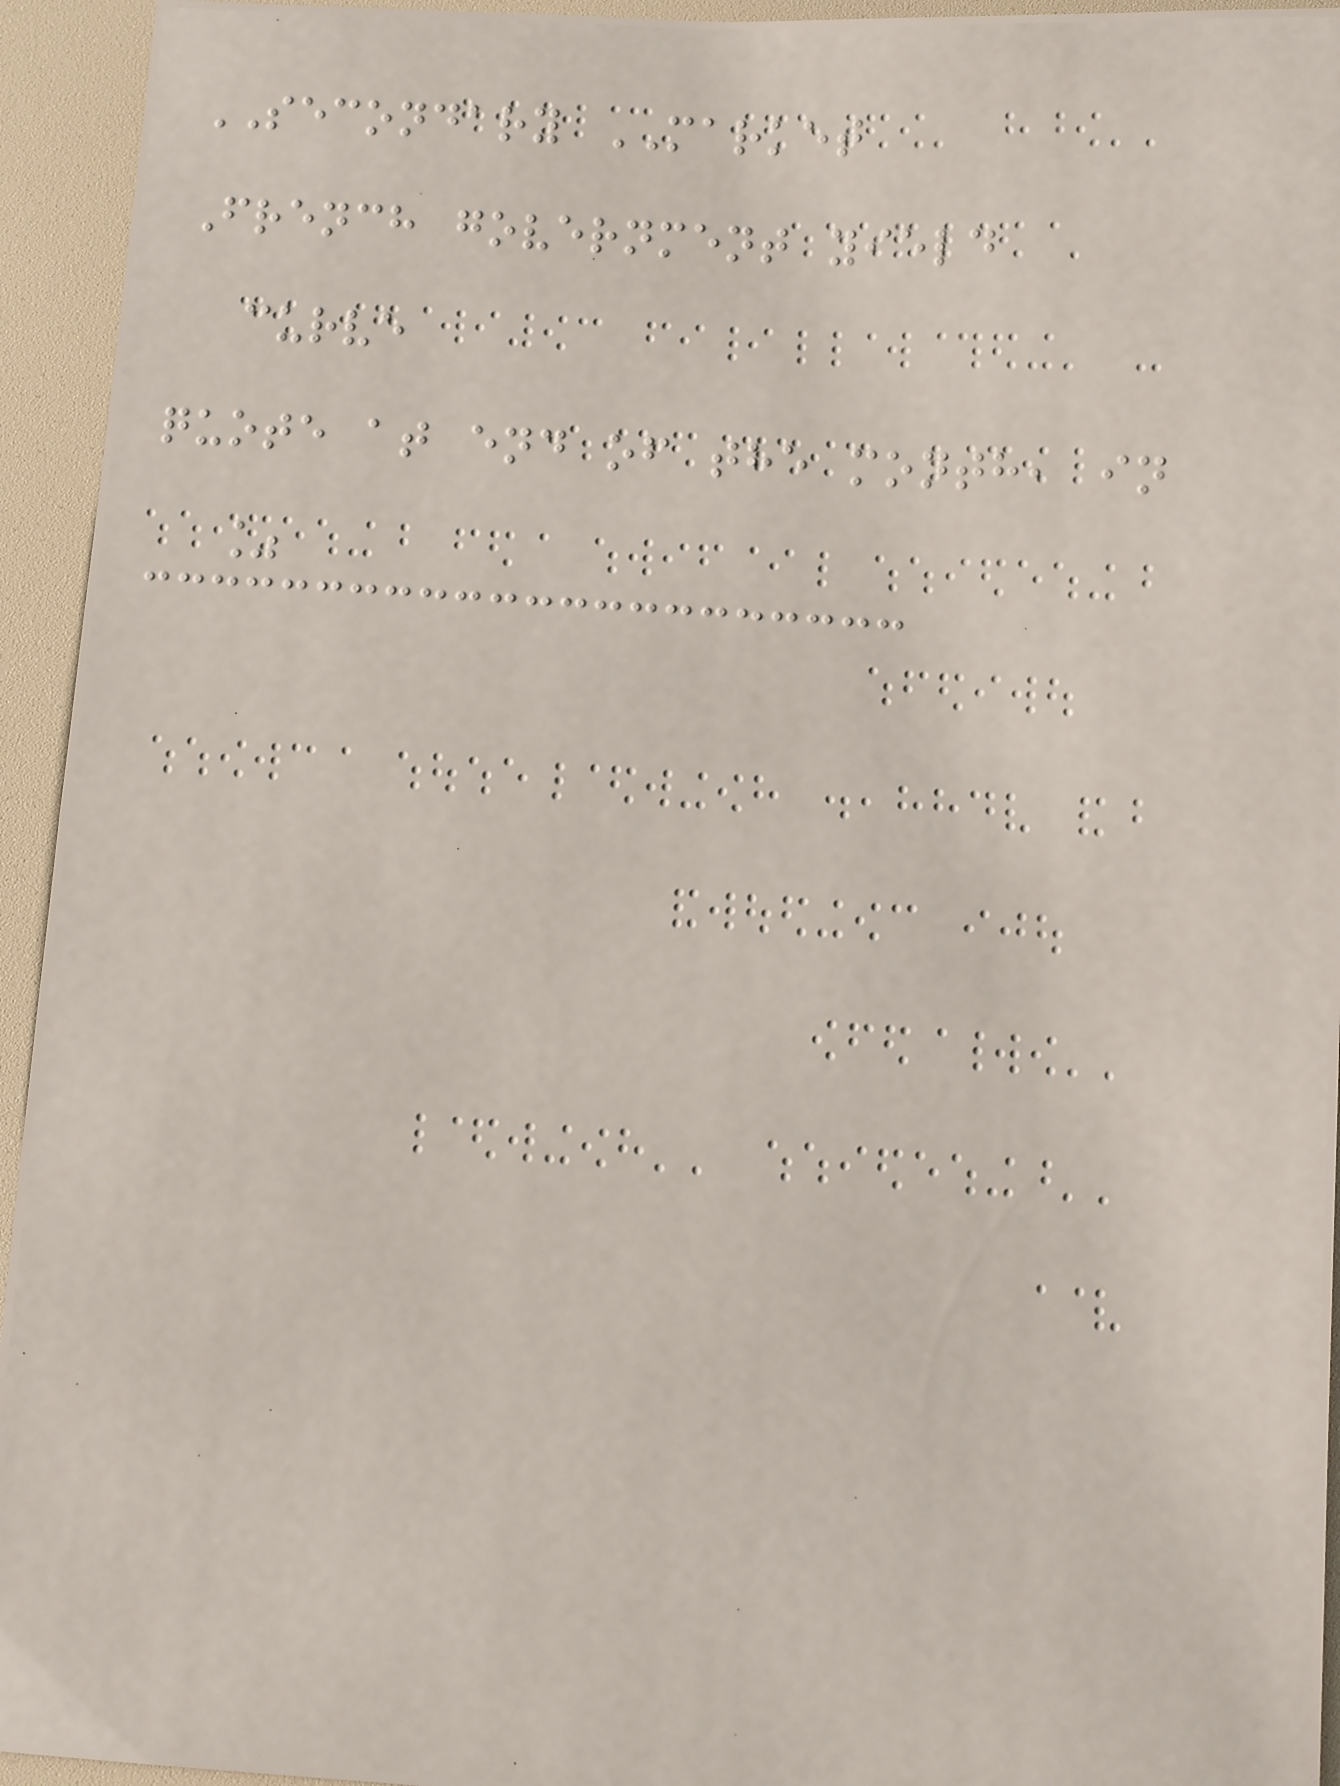SECONDARY MARKET
French government yield
curve
quote at end of the month, in
%
